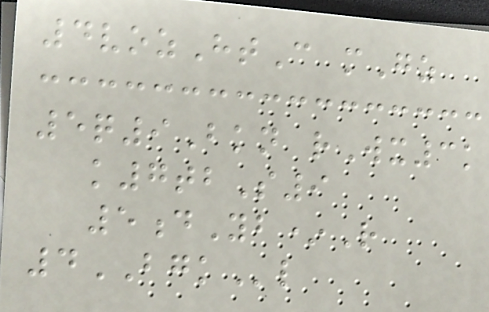4vozHtC mGz
5q9Bkn rWx3k
k7tbS9
5dYb*R
4BGKl
